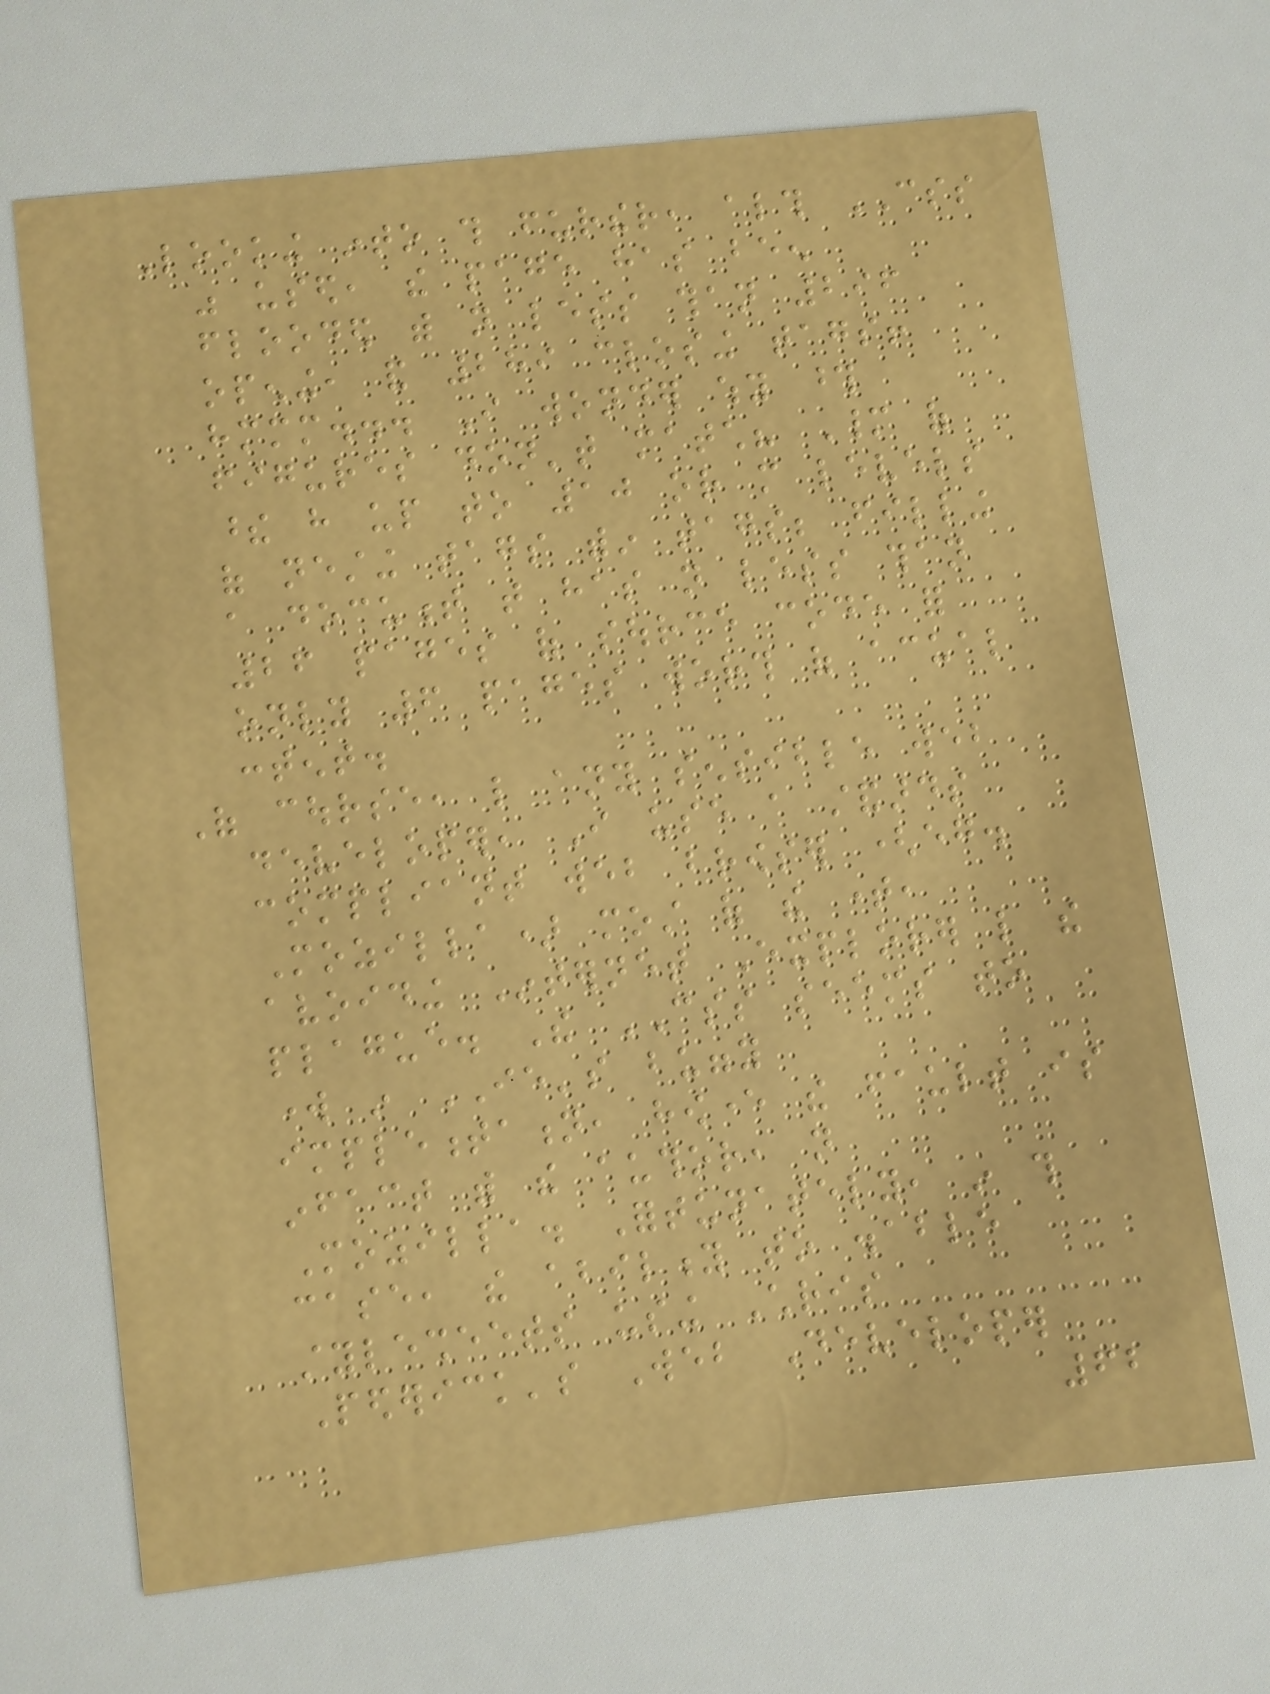Looking into this further, although CSS
was used, the page has been
flooded with not less than 296
opening, and 289 closing tags!
hmmm... I wonder why those
figures don't match? Many of
these have up to 10 or more levels
of nesting tags within tags; filling
a document that has not less than
26 pages of source code for
only 6 pages worth of acual
content.
Of course, like any sensible web
developer, I use a standards
compliant web browser (eg.
Mozilla) most of the time,
avoiding Internet Explorer like the
plague. The CSS seems to
work in IE's buggy
implementation, however the fault is
infact with the author, not
Mozilla. Fortunately, in this
case, the ability to disable
stylesheets using Chris
Pederick's Web Developer
62
